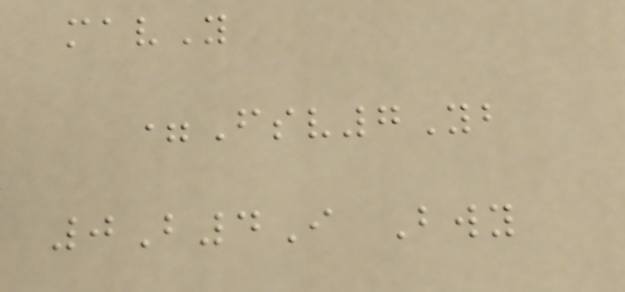mavY
=Fsv7Yb
0B4I Bwy
